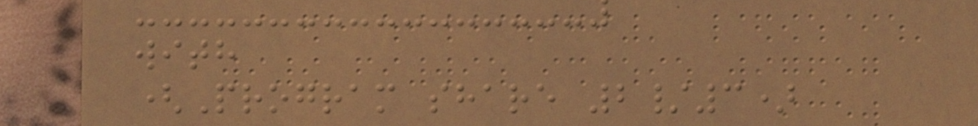with
(Program share 2/3)
